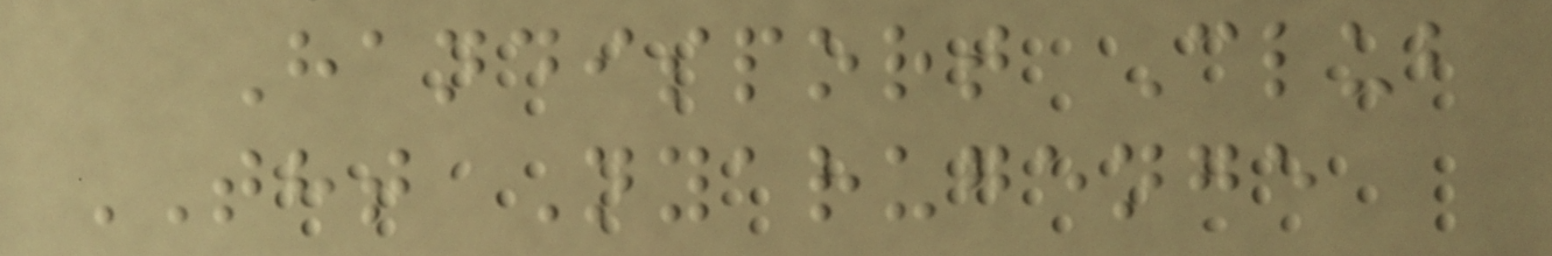Handisport Club
THT Nyarugenge
